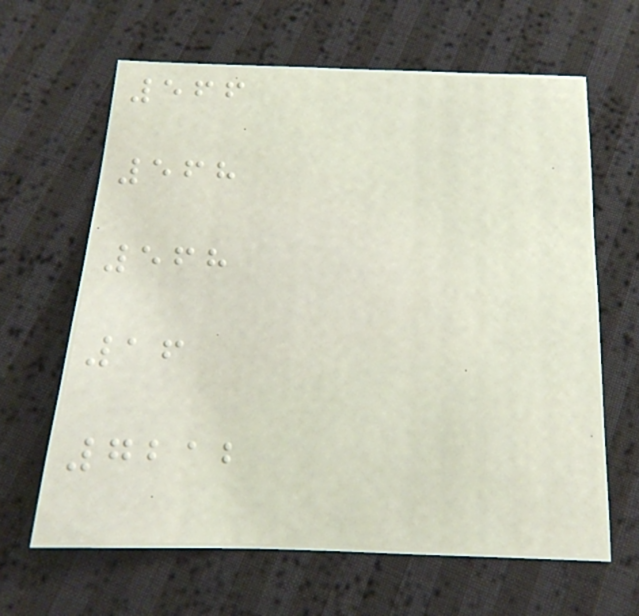566
568
568
16
7212
